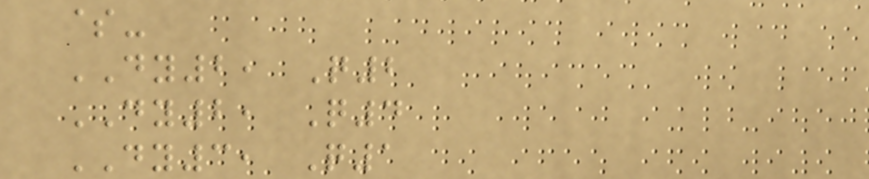$-
DY2, Q2
DY2, Q4
DY3, Q1
